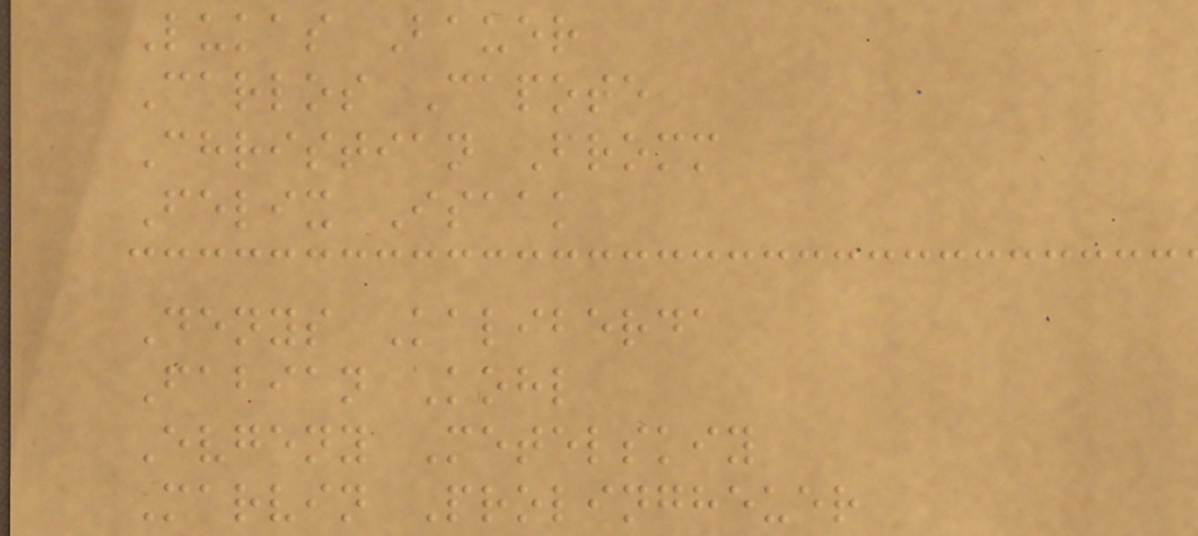Lukas Bauer
Carlos Capote
Christian Fromm
Felix Isaak
Denys Kaliberda
Fabian Kohl
Evgeny Metelskiy
Marvin Prolingheuer
